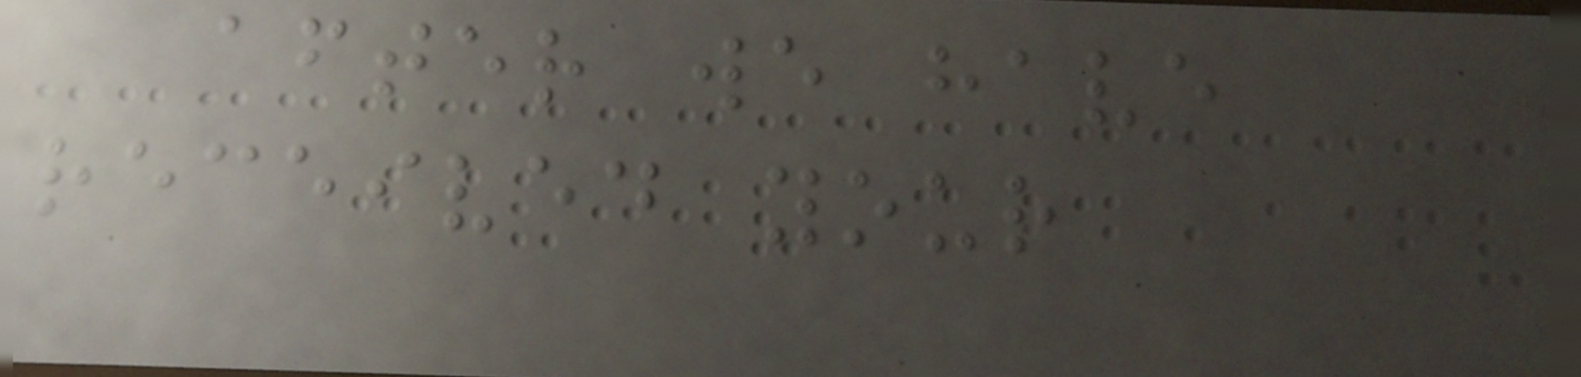after we have
received your
